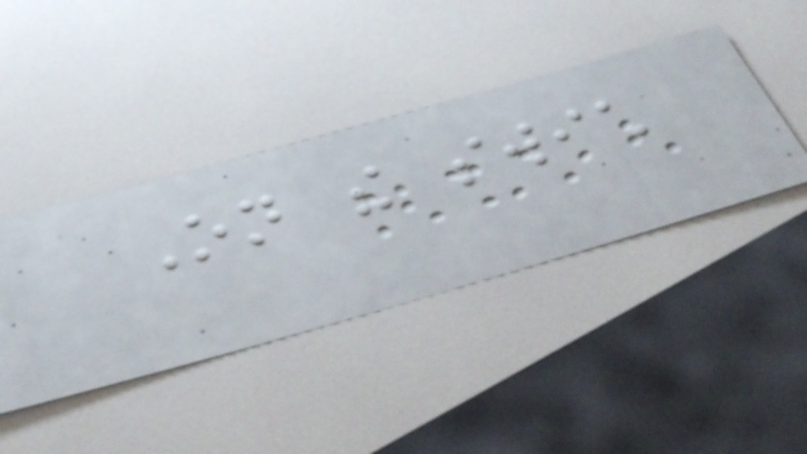On the swich
